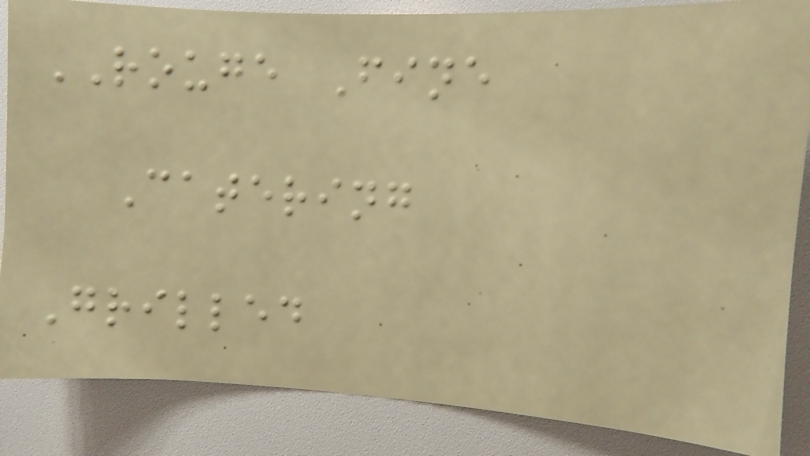ROUGE Fine
Catering
Grilled
